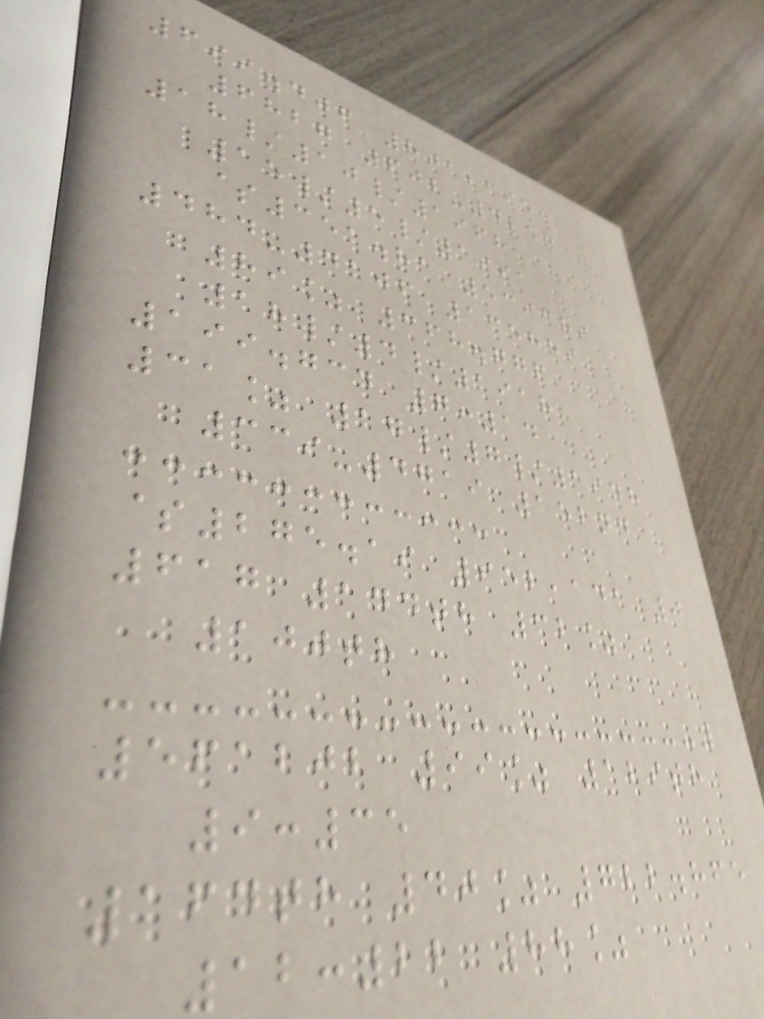699.406 801,395
6827 602-4253
18/10/1968
15/5/1991
$351.81 539389
484-4106 135859
89% 368.776
18/4/1918
199.734 7:14
31% 17/7/1948
339-4719 152nd
$275.19 952,141 0
617 144th 32%
100th
561202 99% 129th
9:35
164th 40% 722.865
12:22 88%
